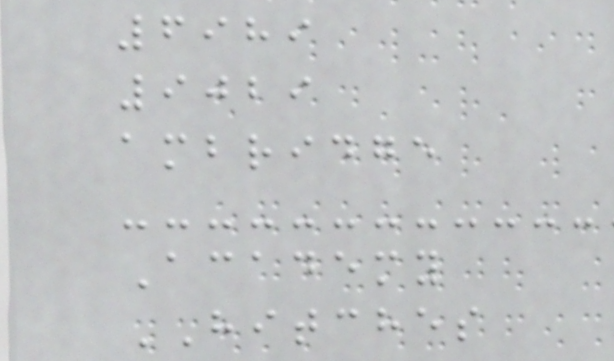6989
9029
ambridge
Academy
HITCHES
